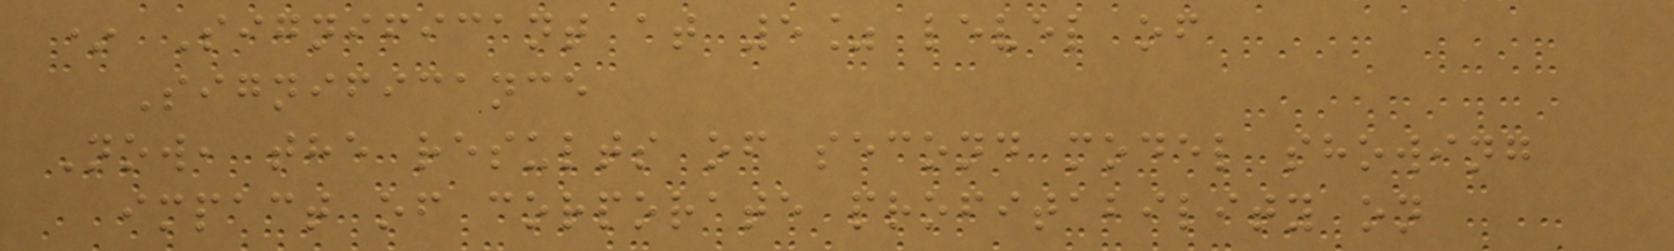* Significant at 5% level of
Significance
Now, the results of second model showing
impact of corporate profitability on
